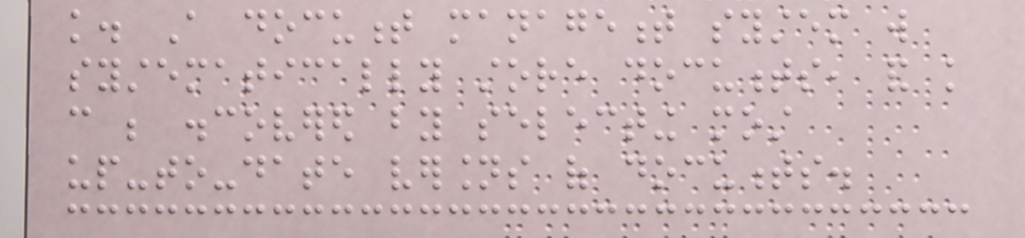knowledge. A document management system will
systematically store documents, and knowledge
can be discovered by selecting most
up-to-date versions of documents.
